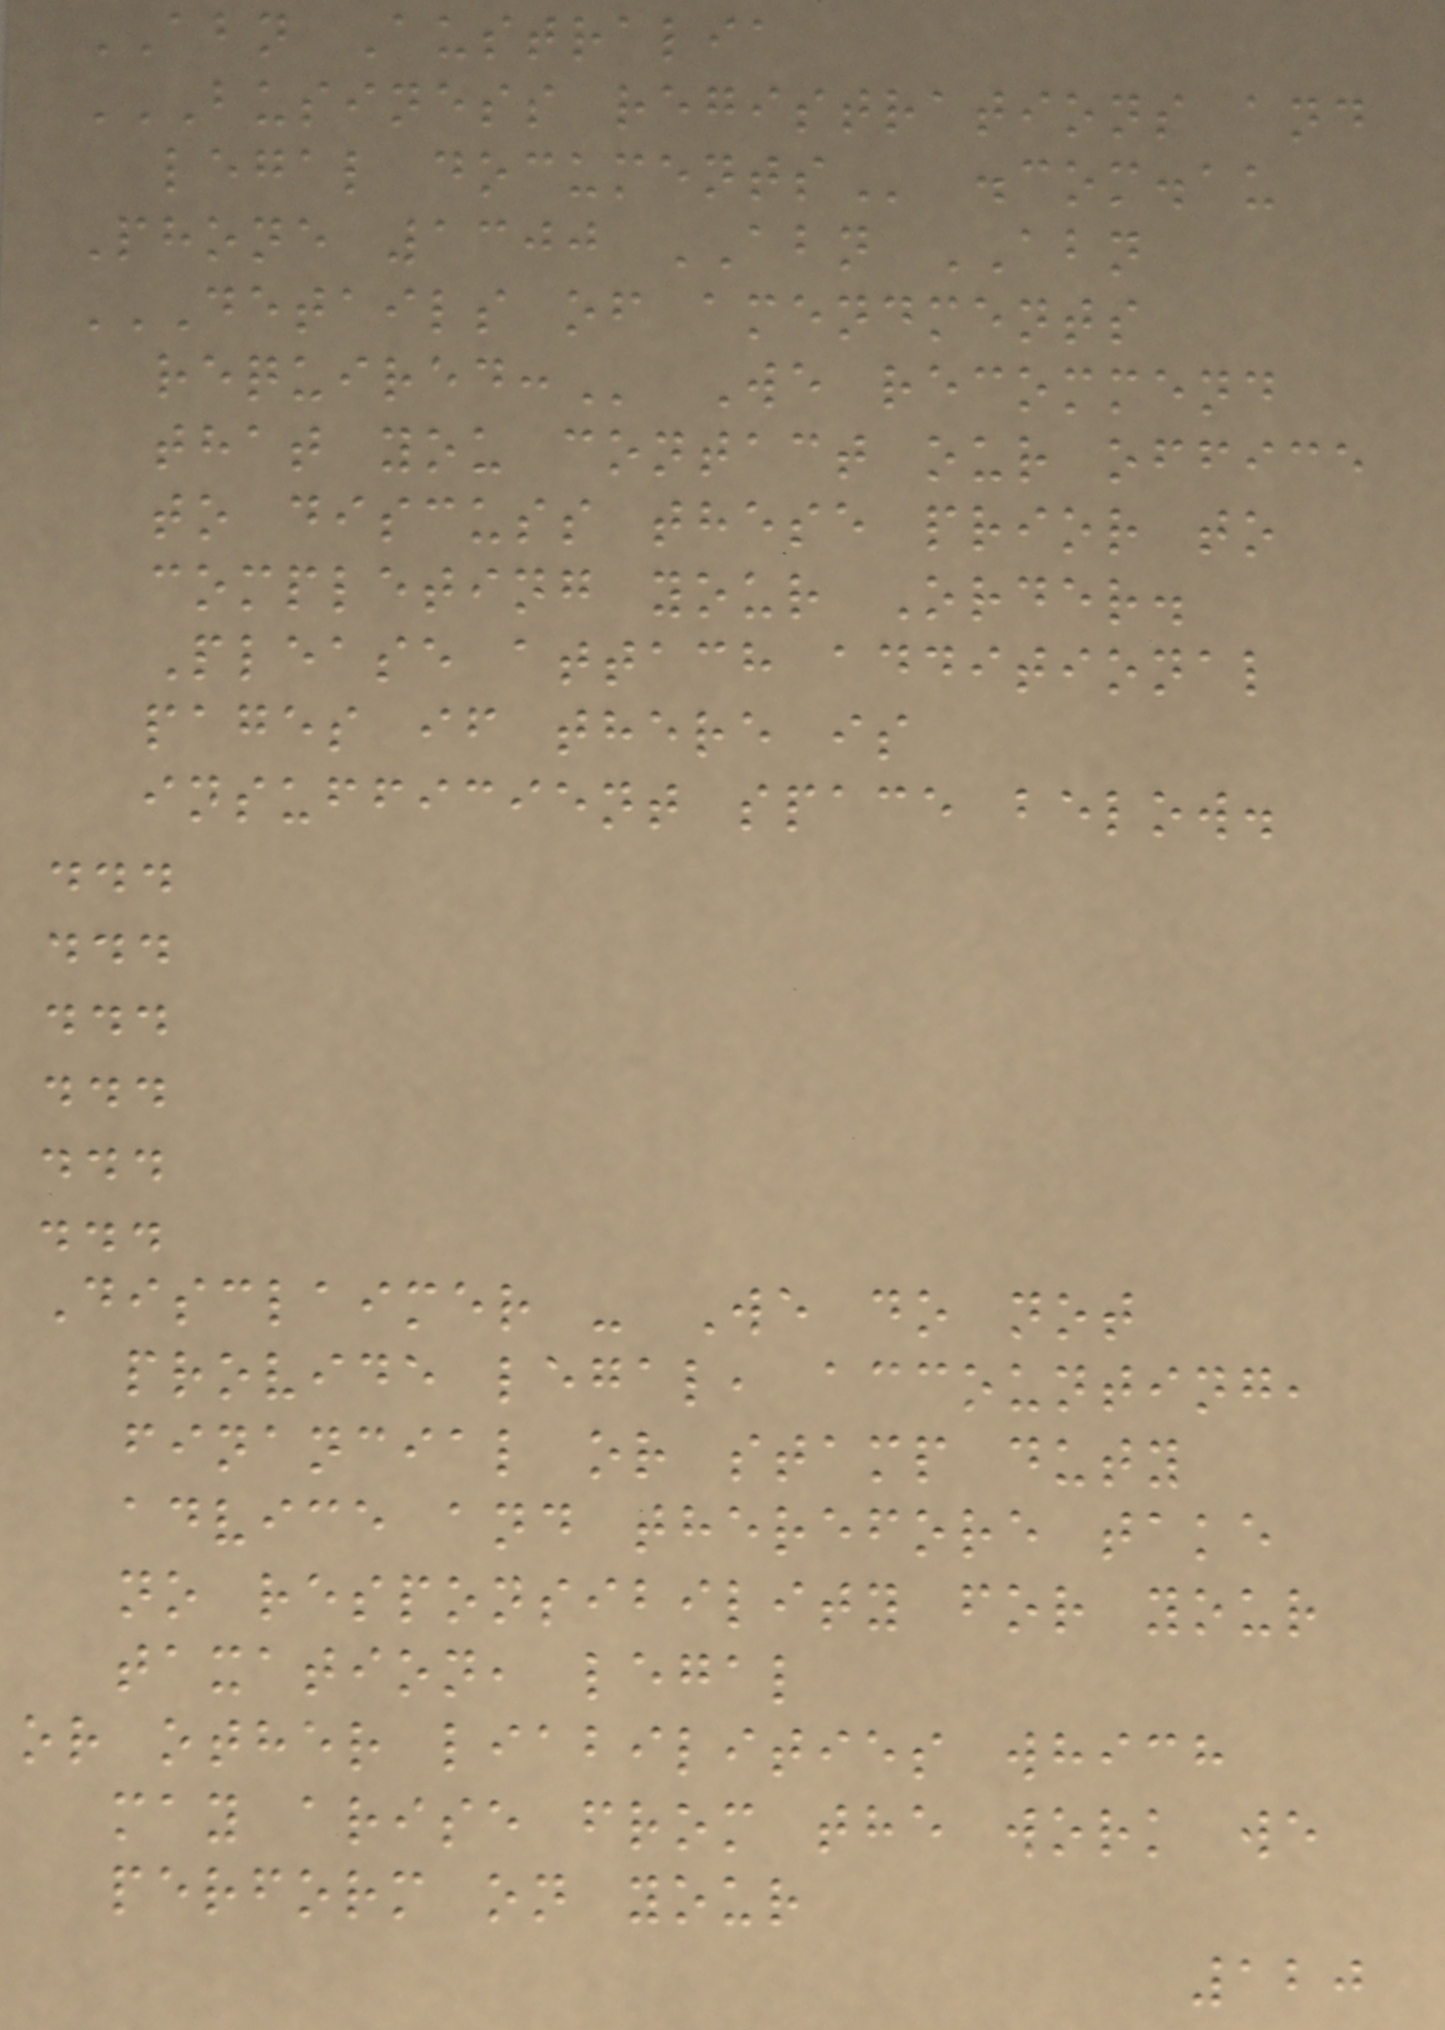ABN Australia
BUSINESS REGISTRATIONS AND
LEGAL DOCUMENTS .com.au
Phone 1300 ABN ABN
DETAILS OF AMENDMENTS
REQUIRED: We recommend
that you contact our office
to discuss these prior to
completing your Order.
Please attach additional
pages if there is
insufficient space below.
...
...
...
...
...
...
Disclaimer - We do not
provide legal, accounting,
financial or stamp duty
advice and therefore take
no responsibility for your
taxation, legal
or other liabilities which
may arise from the work we
perform on your
120
